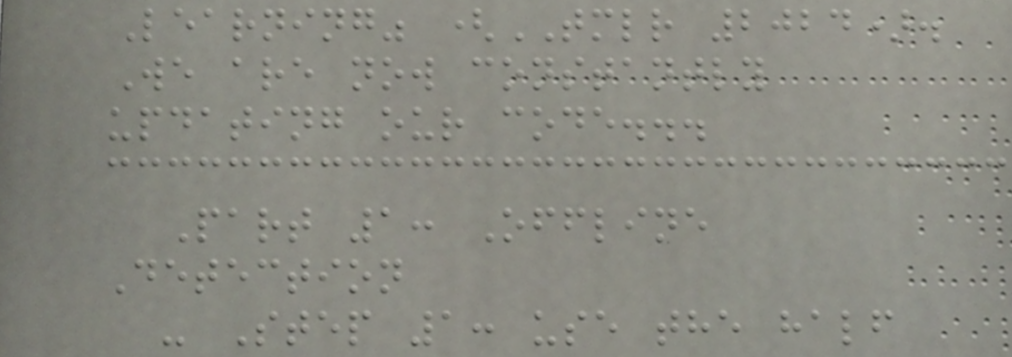Learning" (TMLR 2024).
We are now constantly
updating our code...
Part 1: Offline
Detection
- Step 1: use the half
